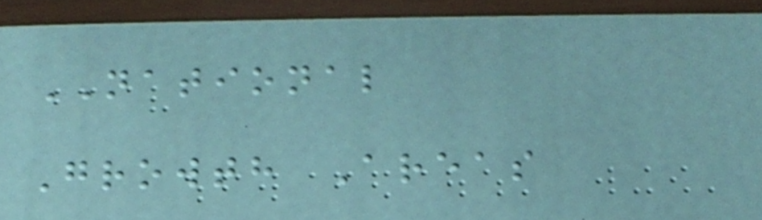NATIONAL
Growth Areas
